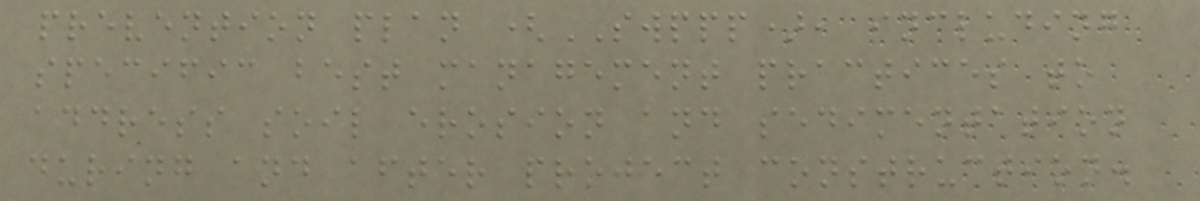prevention plan (SWPPP), including
specific best management practices to
address soil erosion and sedimentation
during and after project construction.
